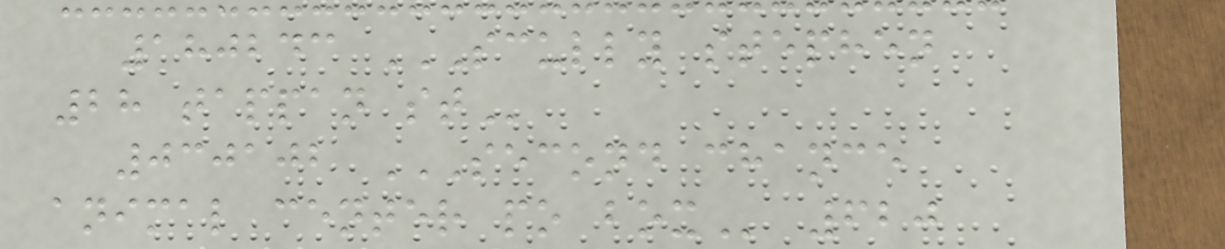180243 SCULLY STEPHEN
28 TAPPAN ST
030102 SECOND CHANCE
ANIMAL CENTER PO BOX 620
